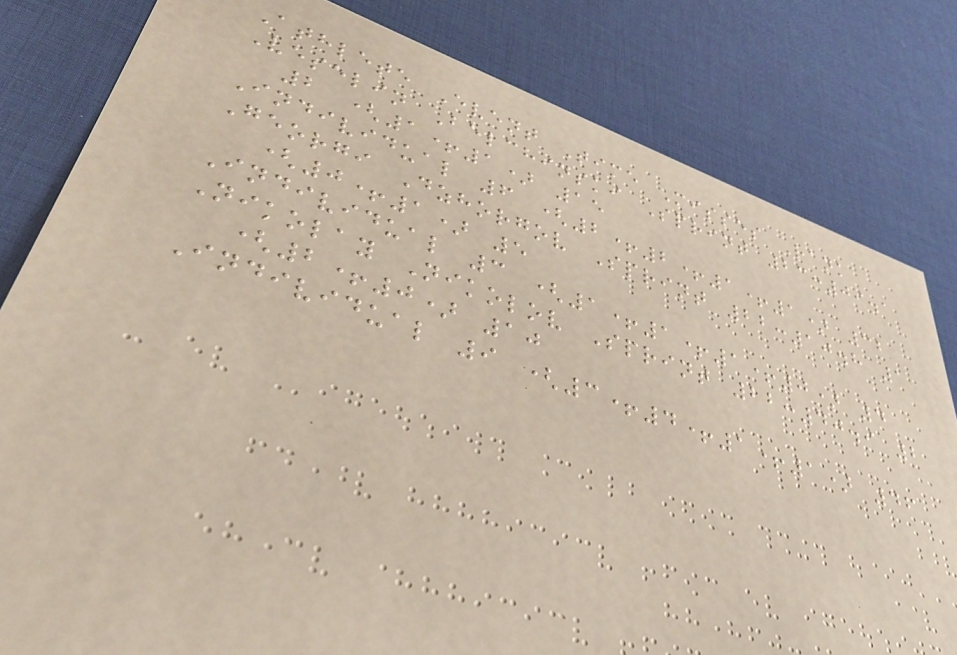Athlete Event Time Misses Rank
Veselin Belchinski Sprint 23:09.1
2 (1+1) 15
Individual 6 (2+2+1+1) 32
Georgi Dzhorgov Sprint 22:10.8 1
(0+1) 5
Individual 3 (1+1+1+0) 4
Nikolay Nikolov Sprint 22:40.9 2
(2+0) 10
Individual 9 (3+4+1+1) 46
